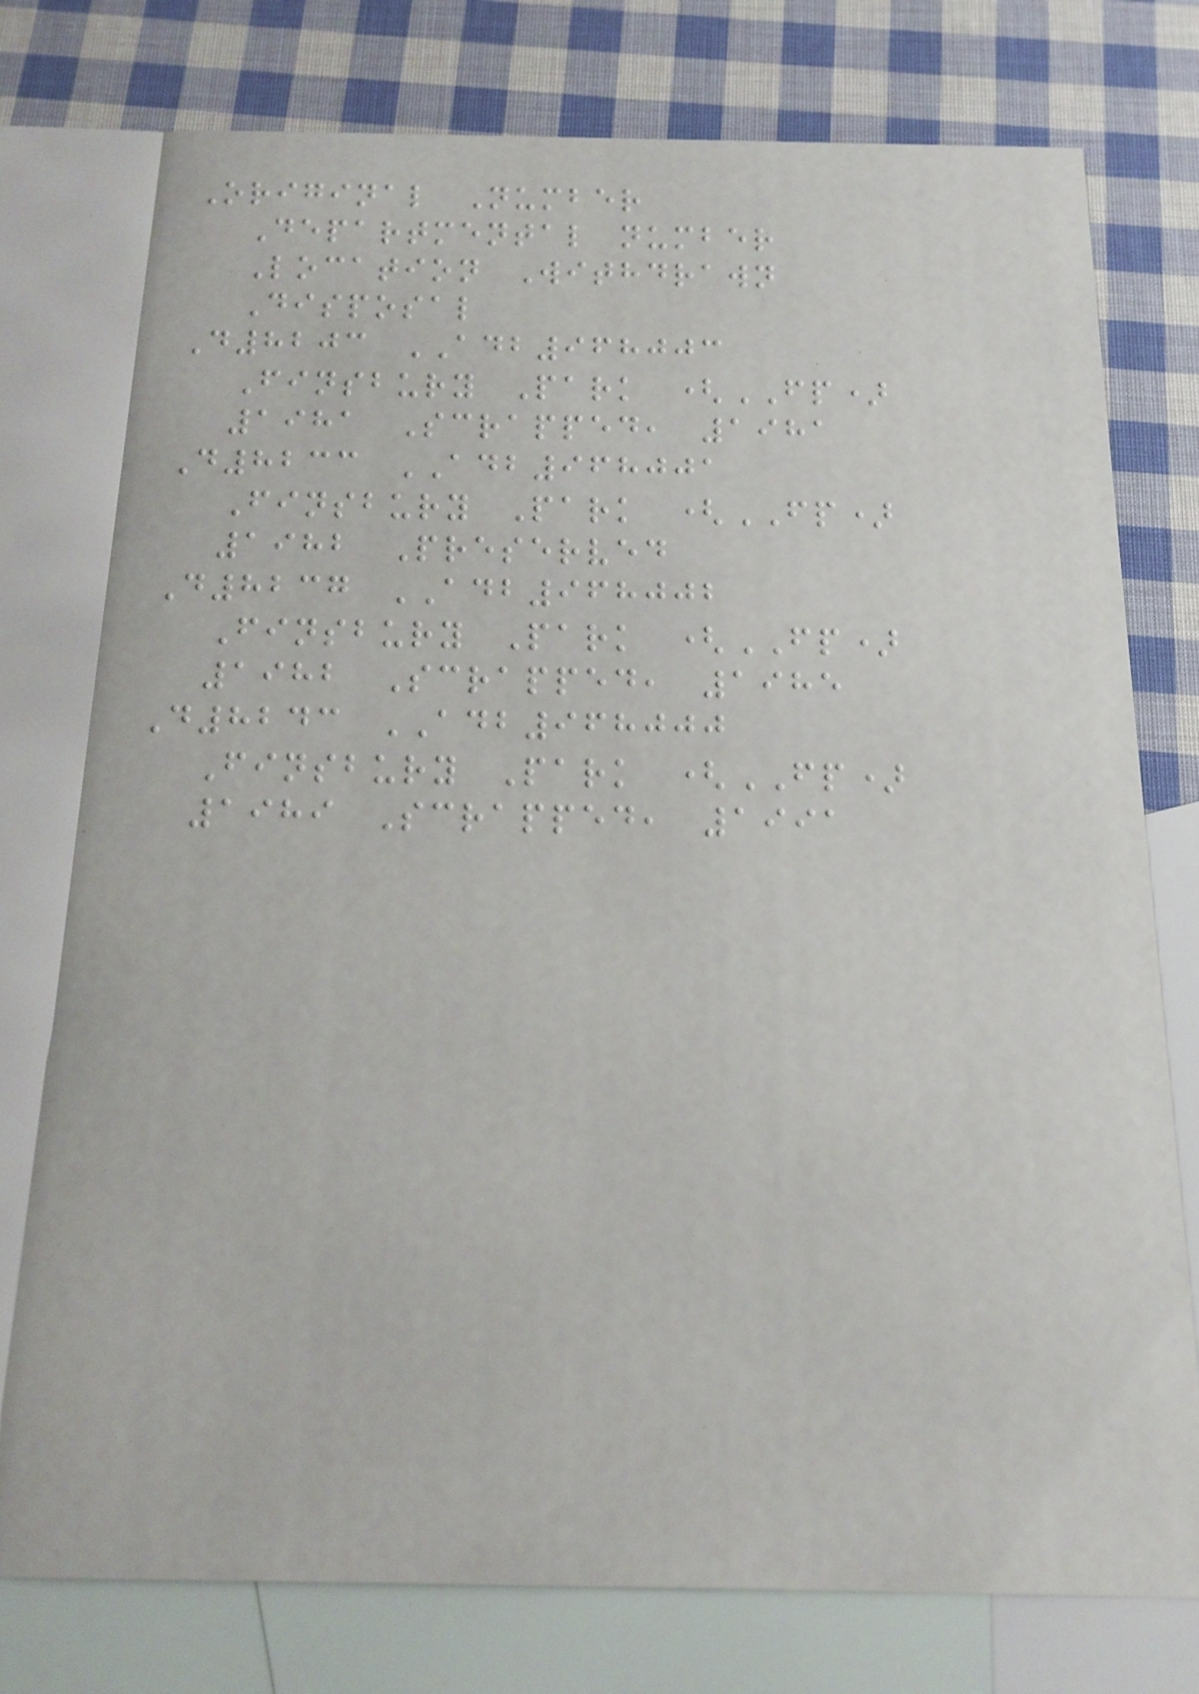Original Number
Departmental number
Location Withdrawn
Disposal
D8203 ADB968003
Finsbury Park (FP)
1981 Scrapped, 1981
D8233 ADB968001
Finsbury Park (FP)
1982 Preserved
D8237 ADB968002
Finsbury Park (FP)
1982 Scrapped, 1985
D8243 ADB968000
Finsbury Park (FP)
1989 Scrapped, 1991
